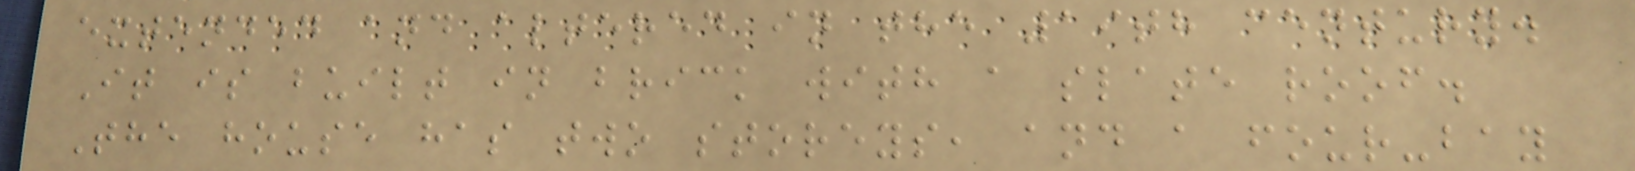extended and altered in the 19th century.
It is built in brick with a slate roof.
The house has two storeys, and a four-bay
